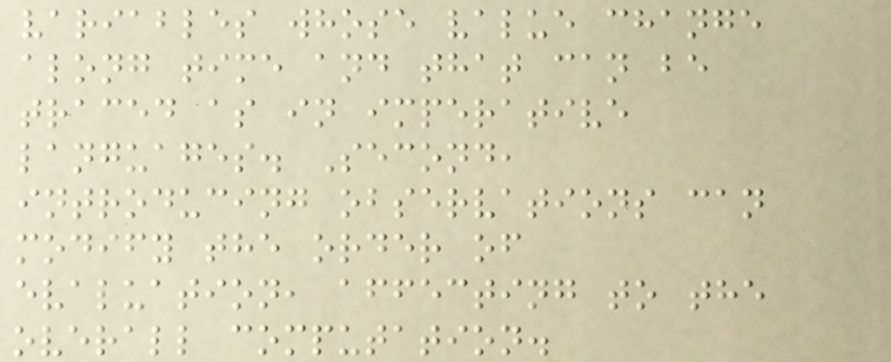variables whose value change
along time and that can be
traced as in imperative
languages. Second,
introducing observations can
modify the order of
evaluation, affecting to the
overall computation.
